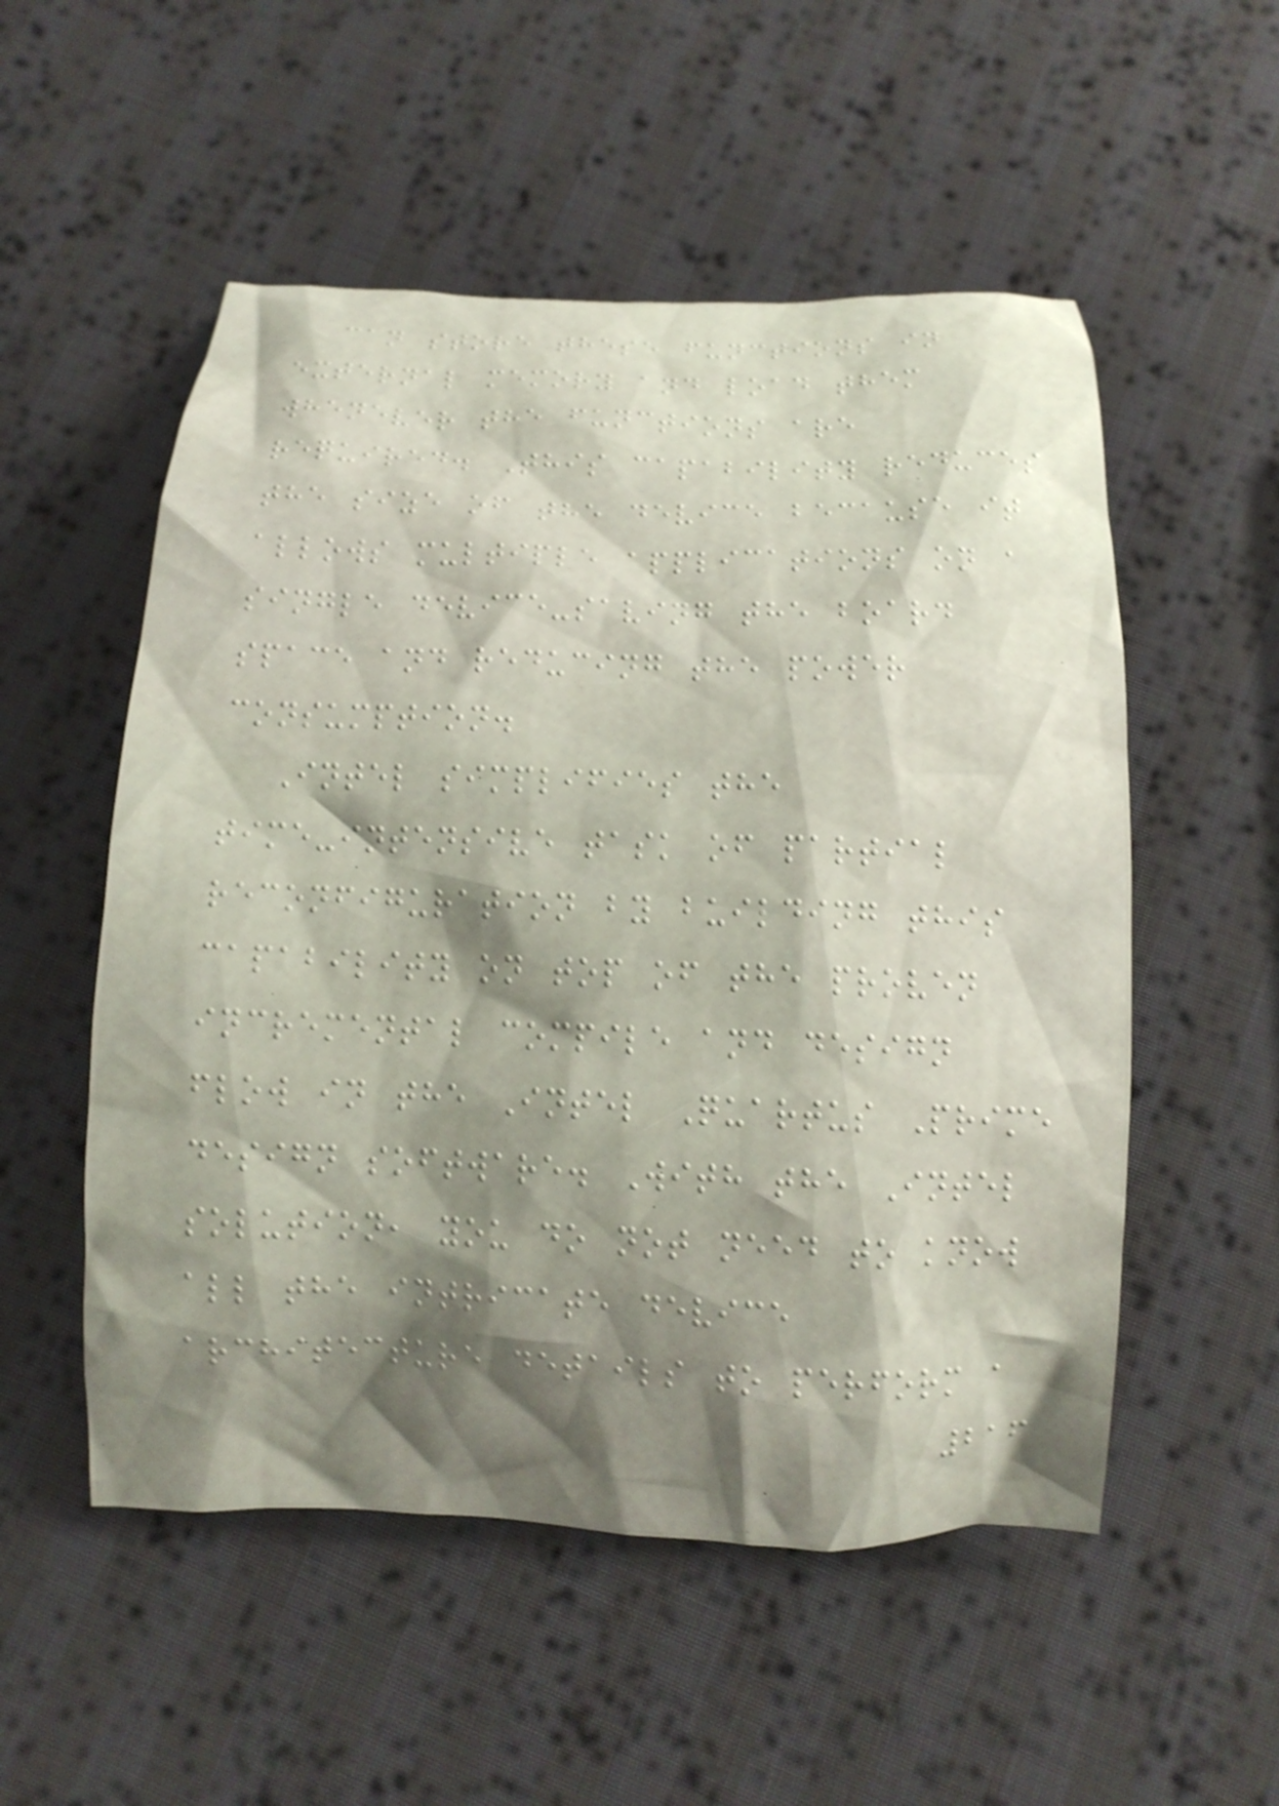can store these functions in
external memory and load them
whenever the functions are
required. This capability reduces
the size of the device because it
allows multiple applications on a
single device-saving the board
space and reducing the power
consumption.
Intel simplifies the
time-intensive task of partial
reconfiguration by building this
capability on top of the proven
incremental compile and design
flow in the Intel Quartus Prime
design software. With the Intel
solution, you do not need to know
all the intricate device
architecture details to perform a
216
